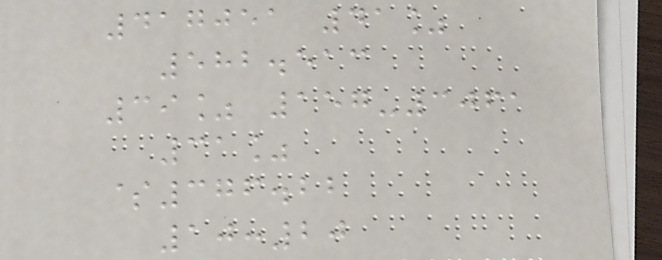417051 41%
582.513
39% 157-3061
31%
$376.22
10:20
